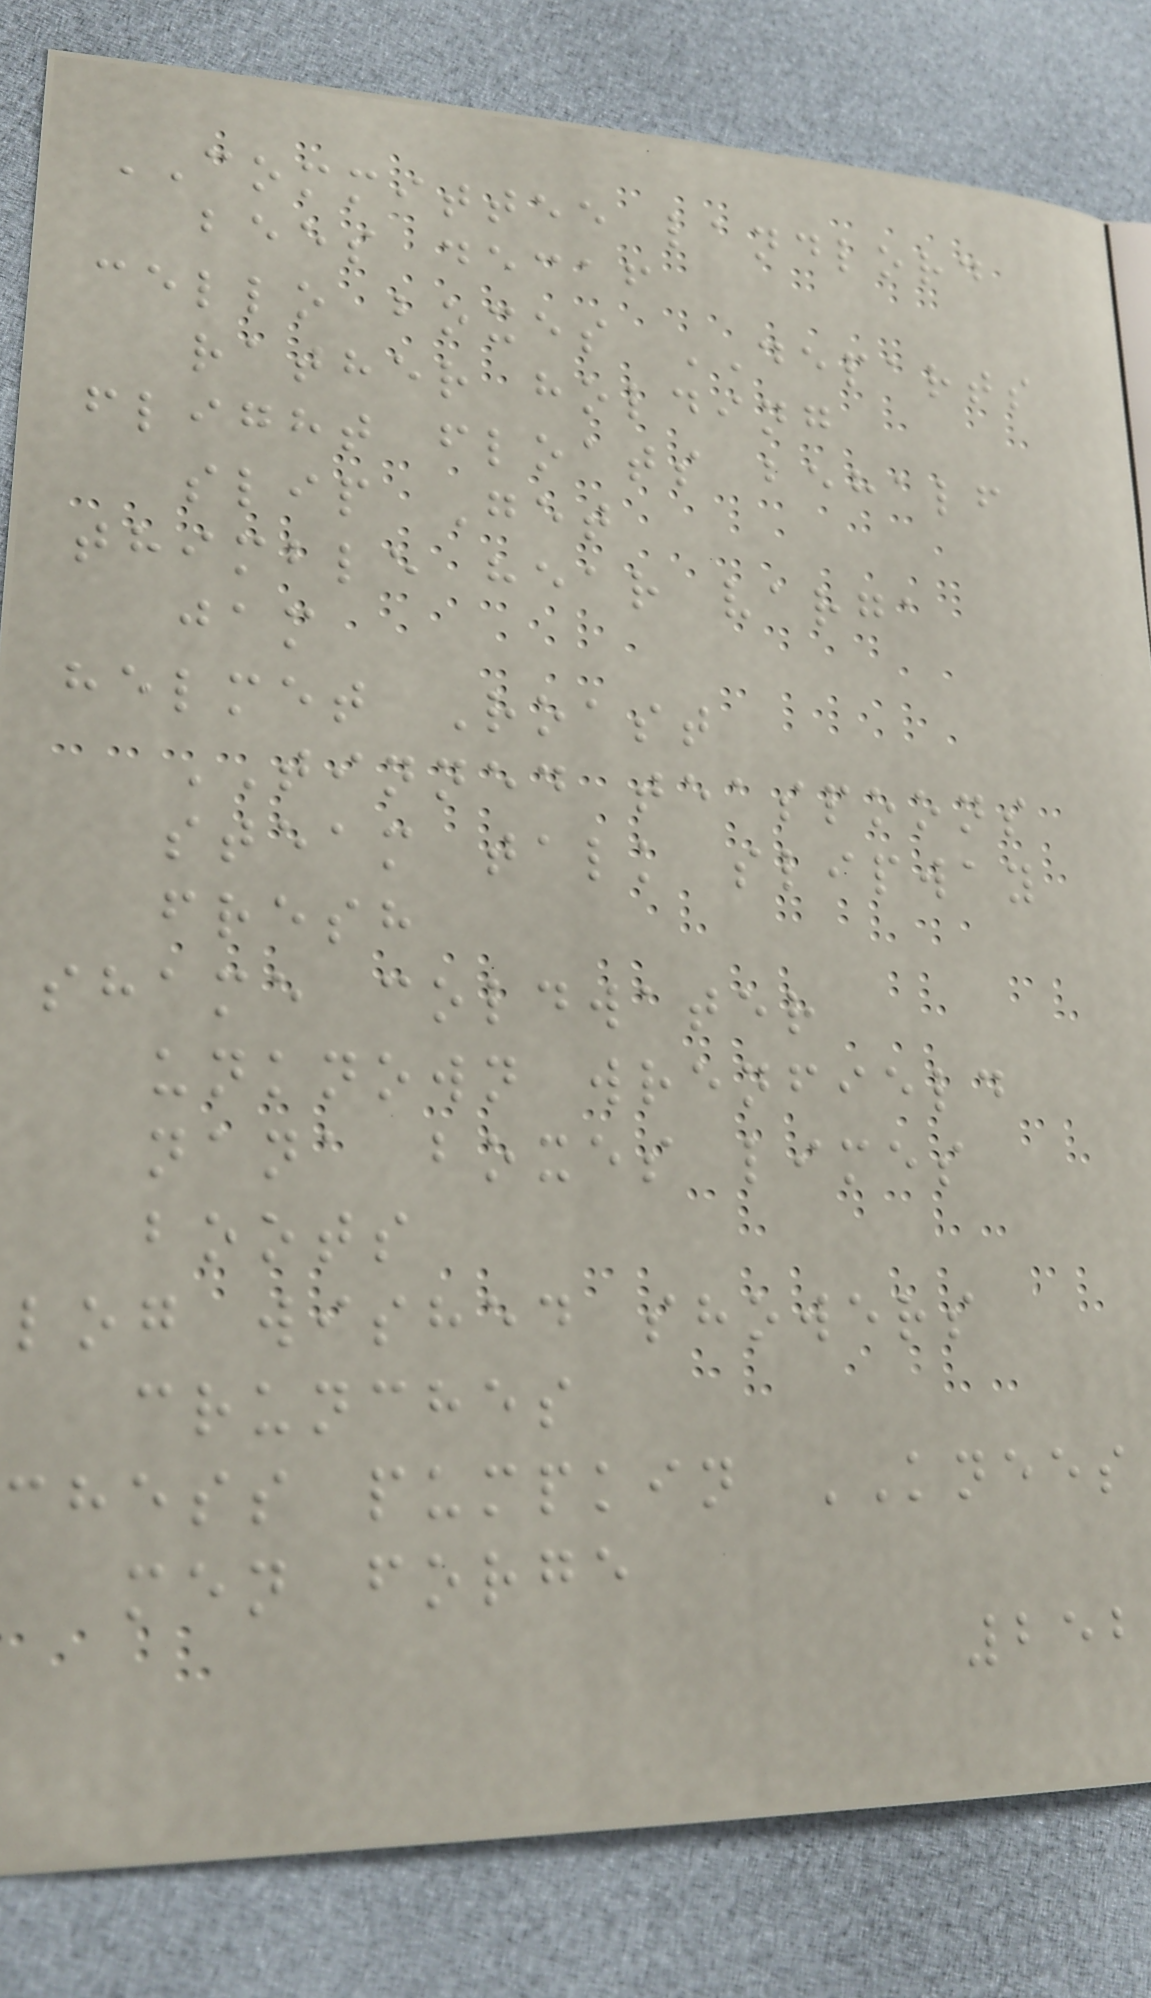COMMITTEE landlord
bees decaf
cello boxes DEPARTS
rather holding
flight floats behalf
slip Get
thimble hear varga
jam
helmet Roast
TINNED teaspoons
steam talk slipway
fresh
shame coldwater
unknown wrenfield
nana boxes limes
boots
log wished showers
crunches
chess pumpkin KNEES
men forge
252
